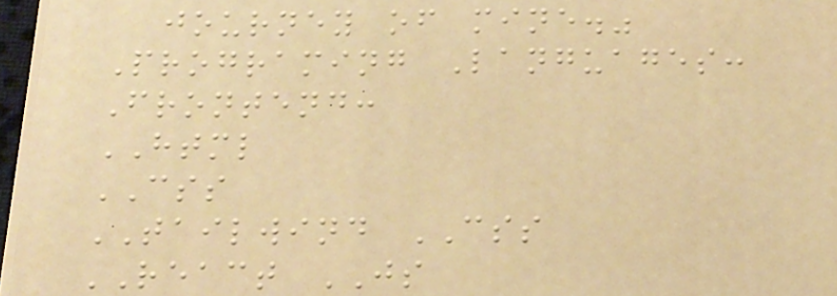journey of mine."
Programing Languages:
Frontend:
HTML
CSS
TAILWIND CSS
REACT JS
